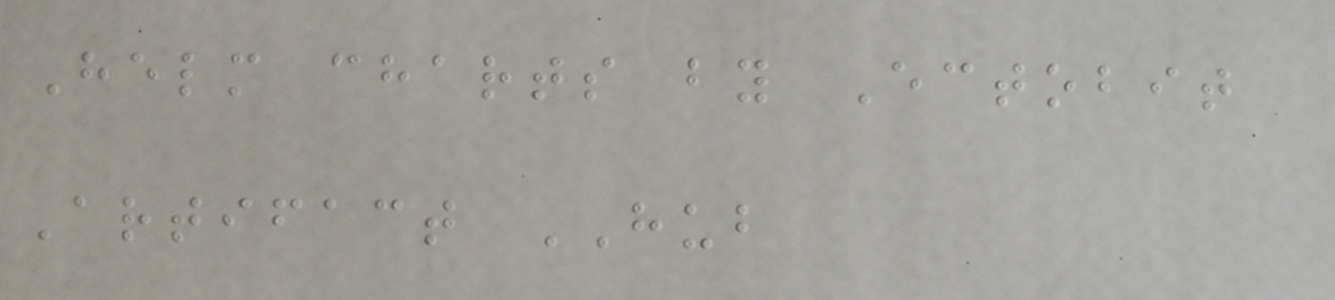Helm charts by Ectobit
Artifact HUB
